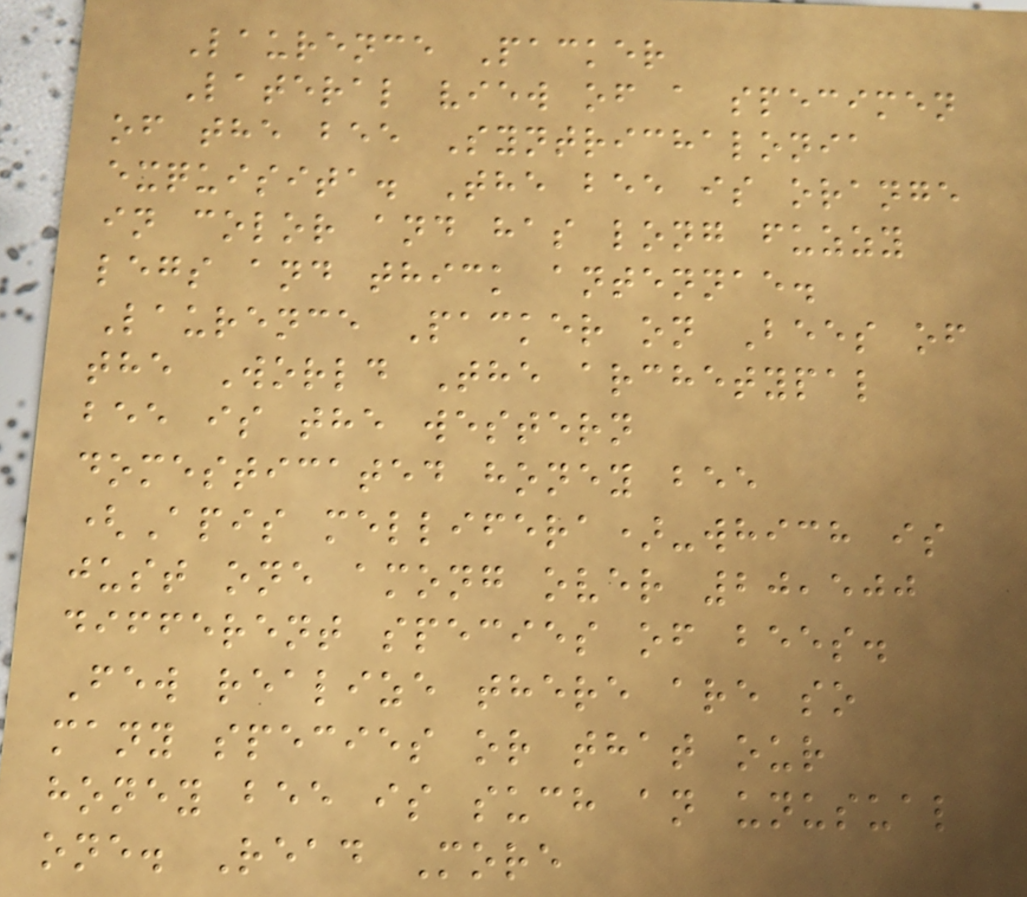Laurence Packer
Lateral view of a specimen
of the bee Syntrichalonia
exquisita. The bee is orange
in color and has long fuzzy
legs and thick antennae.
Laurence Packer on Bees of
the World The archetypal
bee is the western
domesticated honey bee
(Apis mellifera)-which is
just one among over 20,500
different species of bees.
Few realize there are so
many species or that our
honey bee is such an unusual
one. Read More
